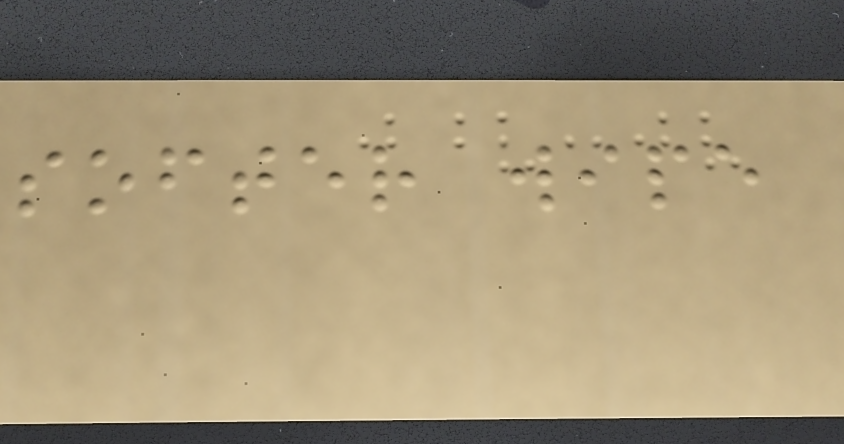softer wipe
